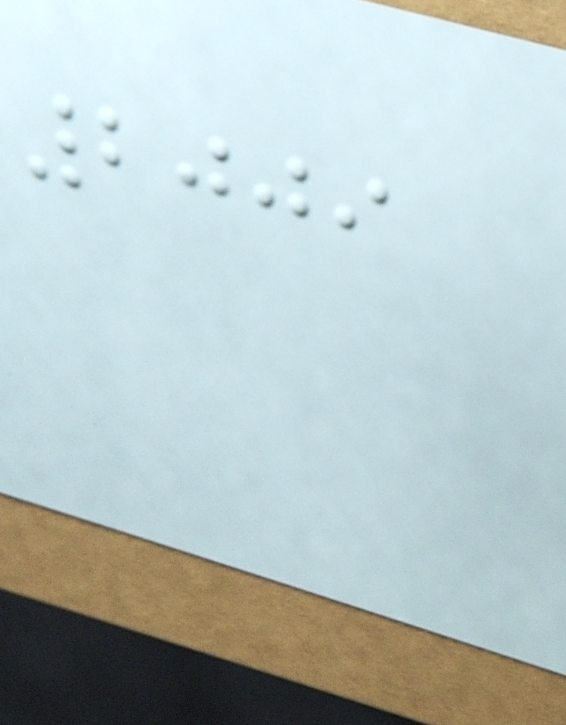2009
